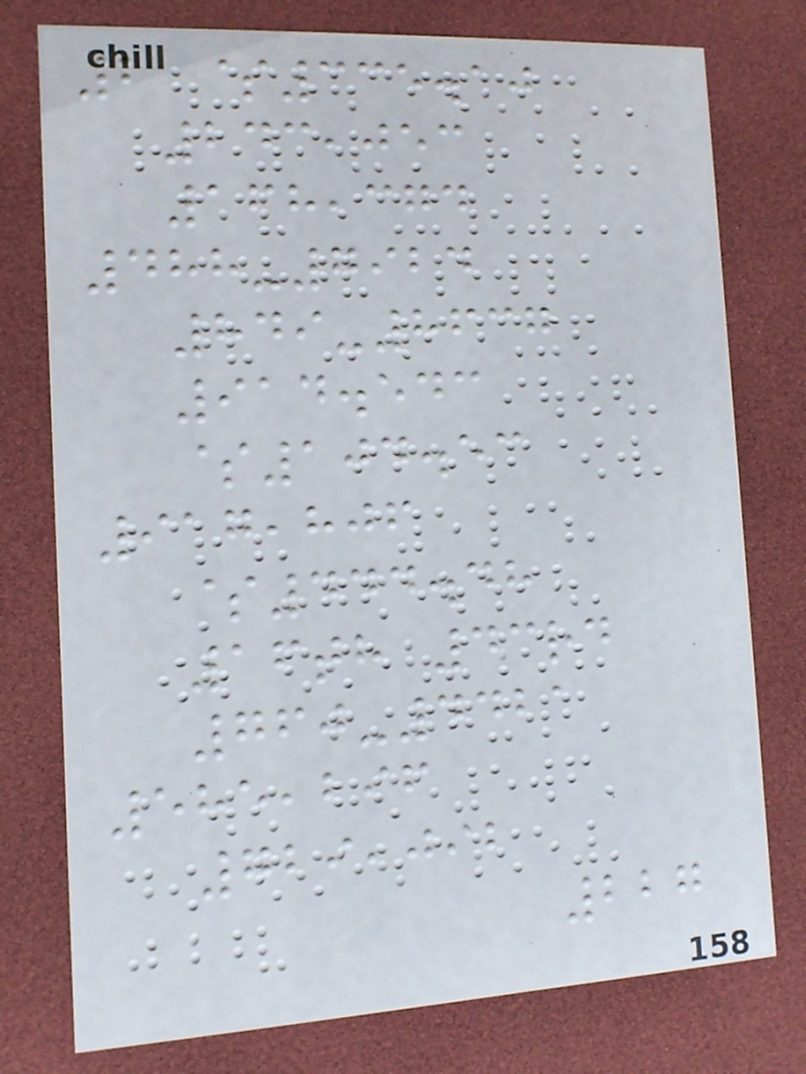2 $335.10
243,053
168,374
488-7924
849-8637
914.543
$104.53
917,806
$444.48
16th 43rd
760-4421
585,296
729,092
227
